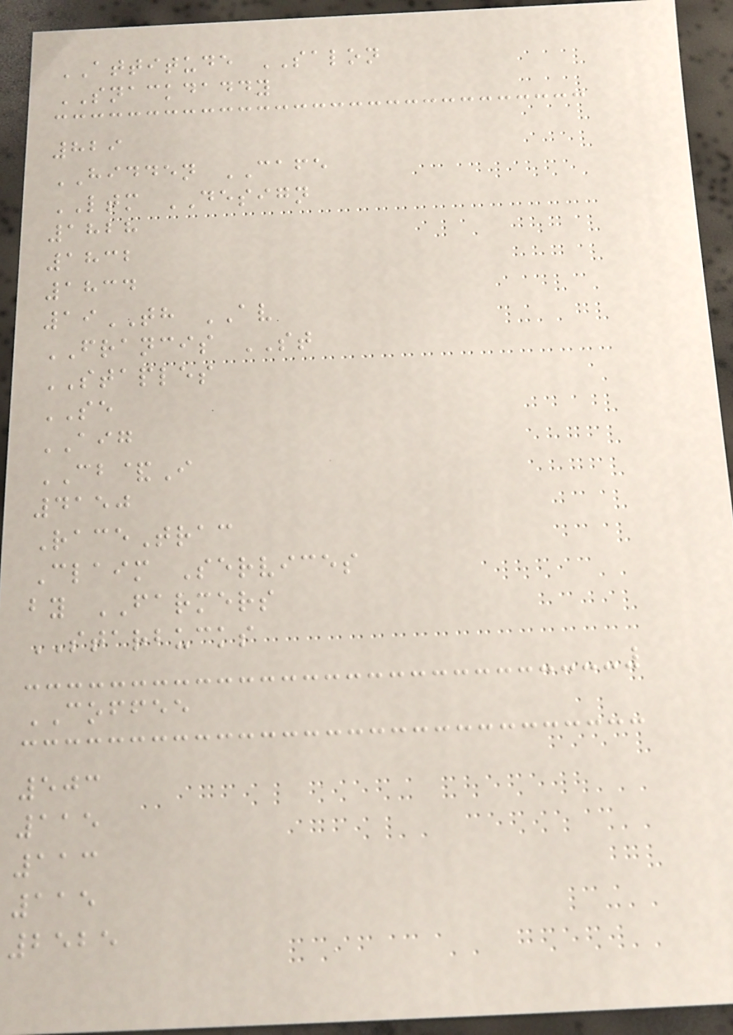ATTITUDE SALON
SNACKDADDY
829
HIDDEN CAFE
LTM DESIGN
1828
1832
1834
19TH AV
FRANCIS ST
STAPLES
SE
AIG
CB&I
4150
RaceTrac
Claim Services
by FARMERS
STARBUCKS
COFFEE
503
115
113
115
2525
